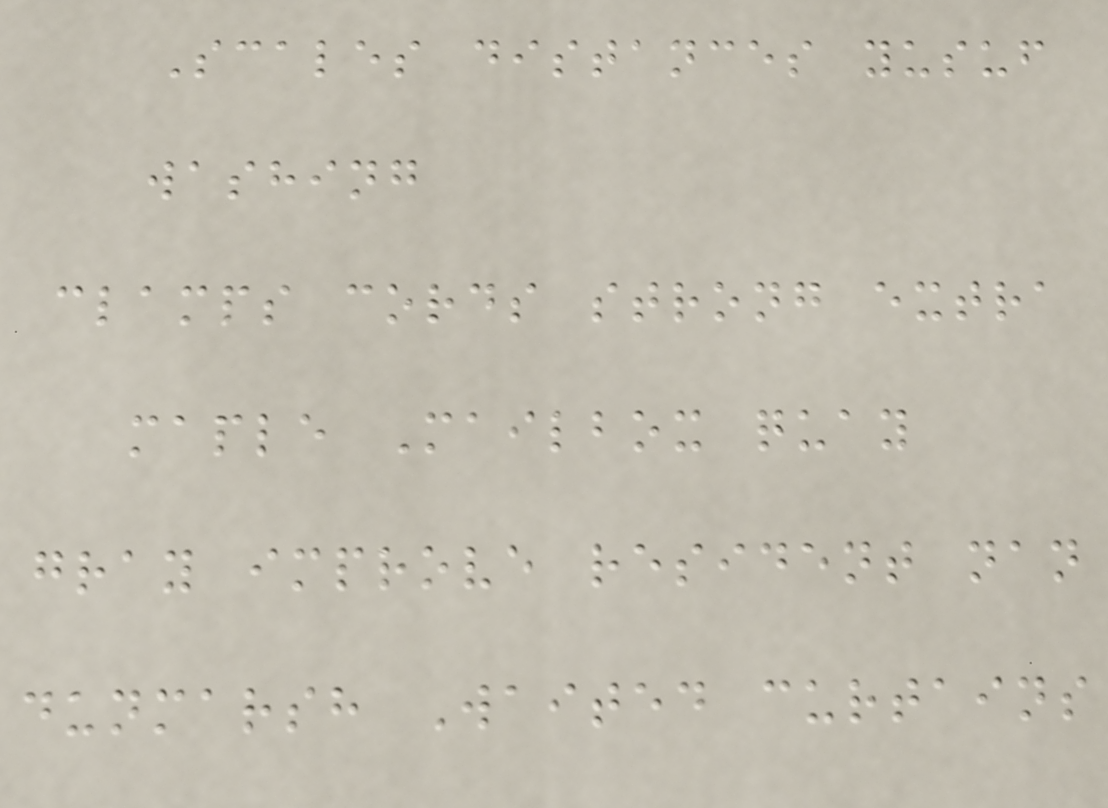Scales distances yusuf
washing
clamps cords strong extra
maple Mailbox quay
gray improve resident nan
dunmarsh Waited curtains
